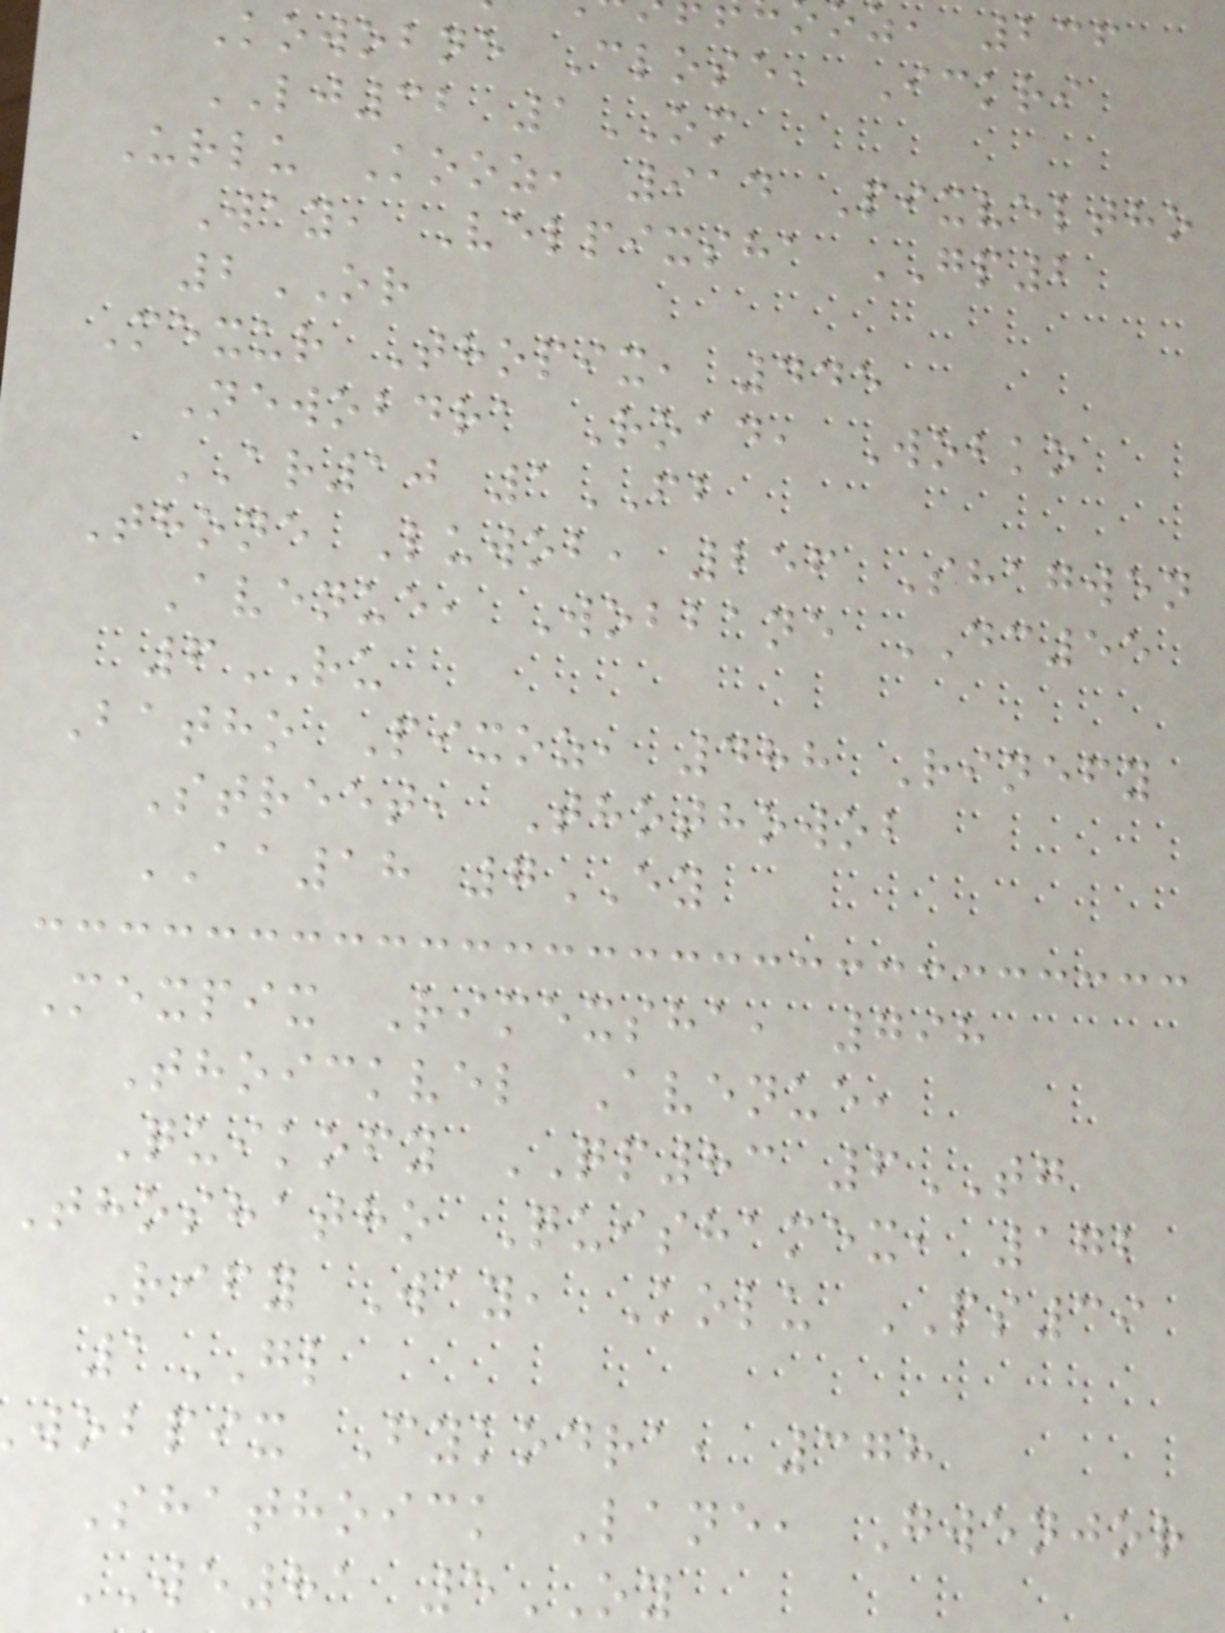z, 236
Kowobne Close, Ickri
LJ32 1OM
Urlu Kooz, 914 Pixveltho
Way, Velpixsha GP2
2OR
Mexur Thopix, 445
Newobdra Road, Wobko
AR10 1FB
Thone Luwob, 256 Shagwen
Avenue, Wobbane DC55
6RU
Batho Pixoz, 488 Rinefy
Street, Thothowob
AA18 7EY
Mexpix Rimexsha, 798
Thoickvel Avenue,
Quikofy QP83 6TG
Thoshatho Quishamex, 172
Rify Way, Kolu PS39
1GL
wobpix Fykodra, 378
Shathoick Lane, Gwenjor
WE81 5OY
